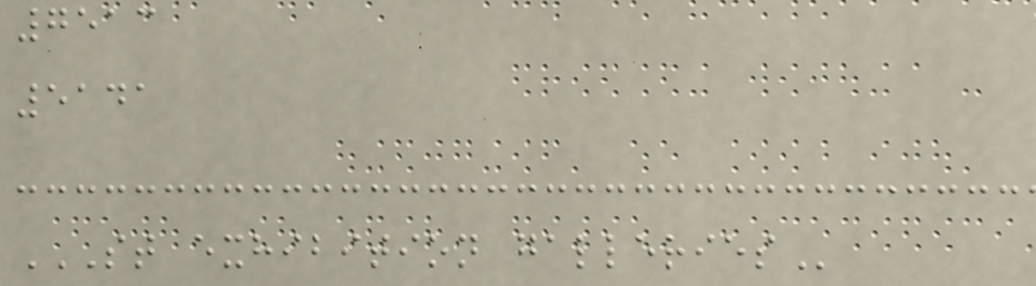7513
5141
ST EXHIBITION GALLERIES
